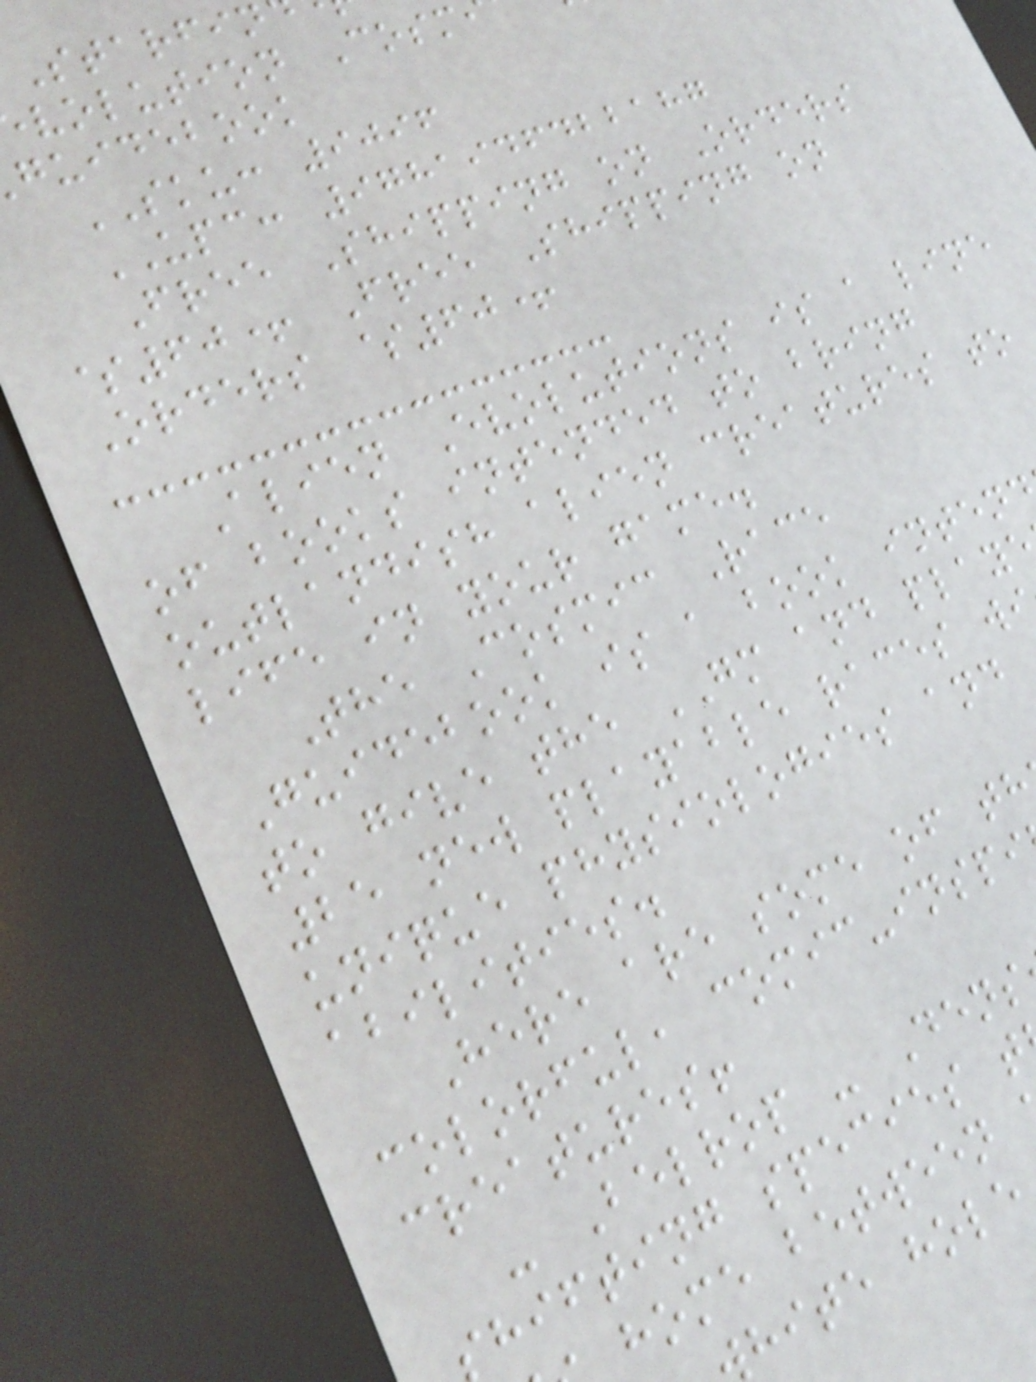Starfin
volution Cosm
guidebook
SKU: 9096
UPC: 9781946422187
Free Shipping on Orders
$60+ Free Shipping on
Orders $60+
Alien Evolutions is a line
of books intended to bring
outlandish alien creatures to
life in your game.
The Cosmic Race
Guidebook is a book inten
to give the GM and play
25 new playable races wi
unique physiologies and
abilities.
Here are some of th
colorful, comic-inspi
creatures!
- Belrop - Dens
hifting species t
home between
hite hole
